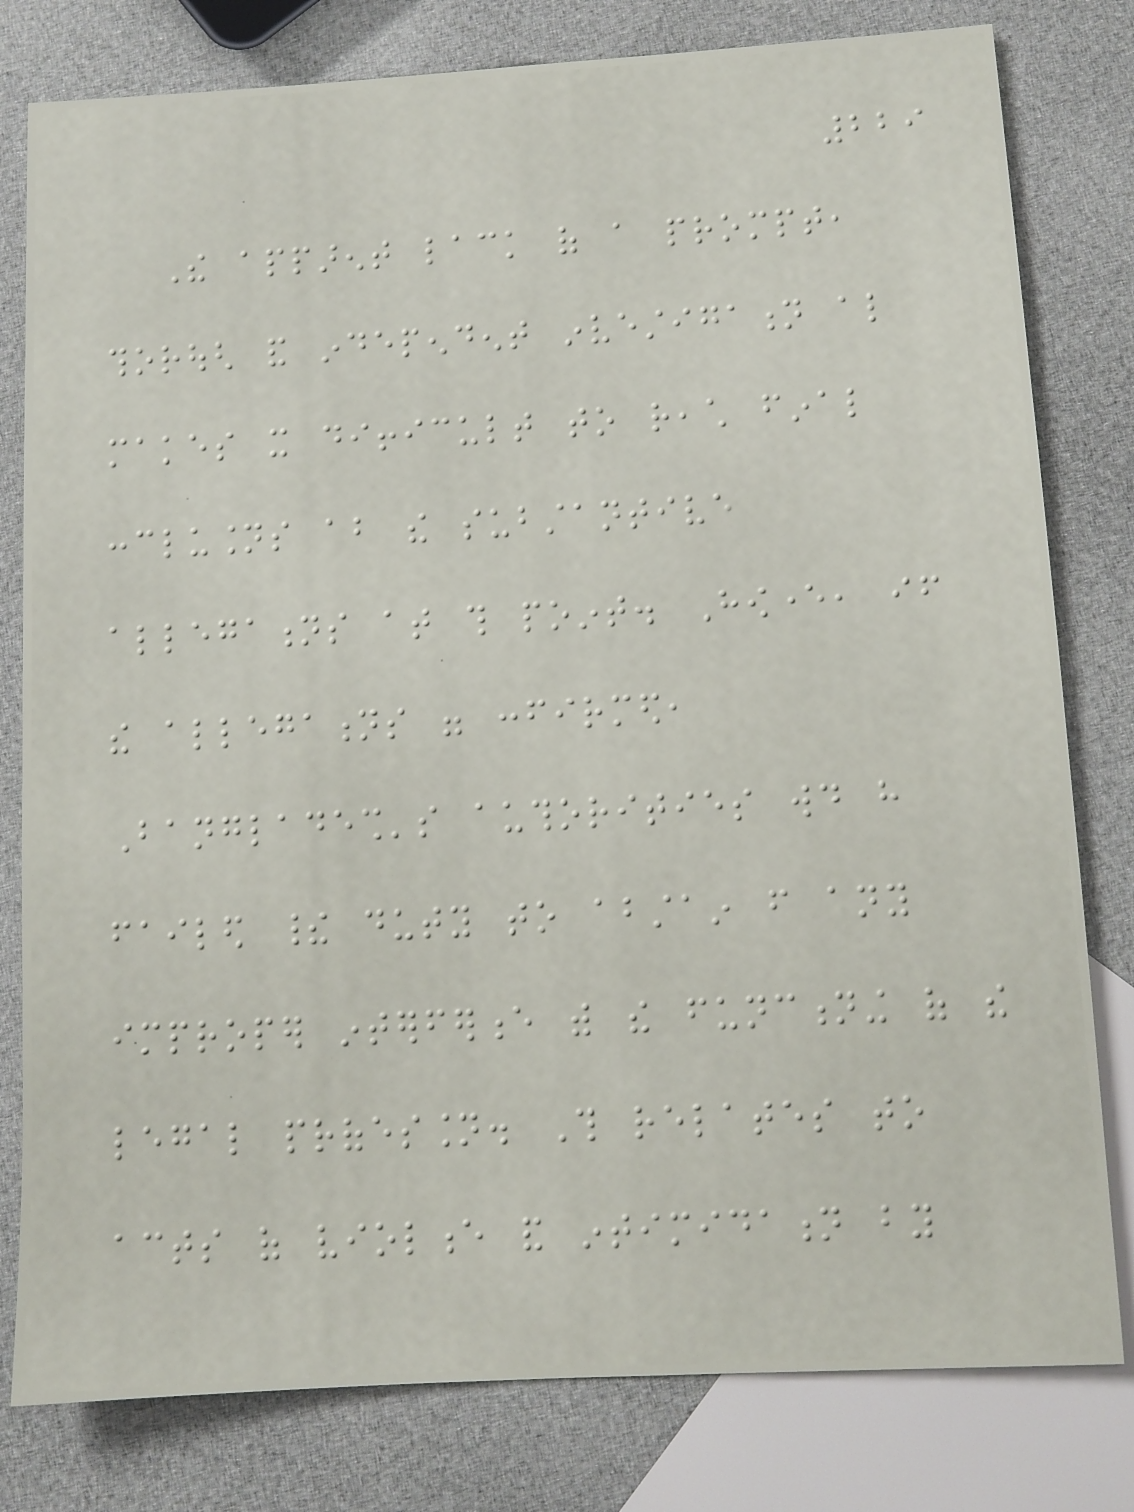229
The apparent lack of a prompt,
thorough and independent investigation also
makes it difficult to reach final
conclusions about the substantive
allegations at this point. However, if
the allegations were confirmed,
Bangladesh's authorities would have
failed their duty to abstain from any
improper interference with the functioning of the
legal profession. This relates to
acts of violence and intimidation by
